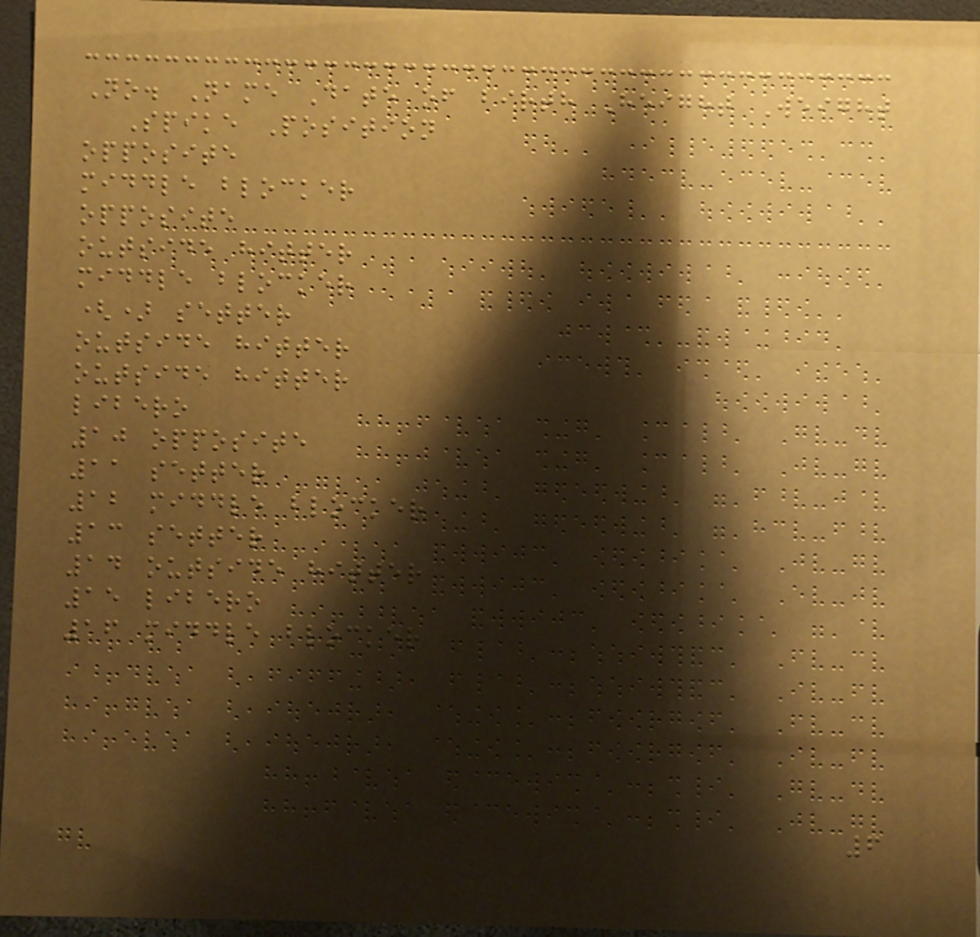No. Name Date of birth Height Weight
Spike Position
opposite
middle blocker
opposite
outside hitter
middle blocker
() setter
outside hitter
outside hitter
libero
10 opposite
11 setter
12 middle blocker
13 setter
14 outside hitter
15 libero
16 middle blocker
6
